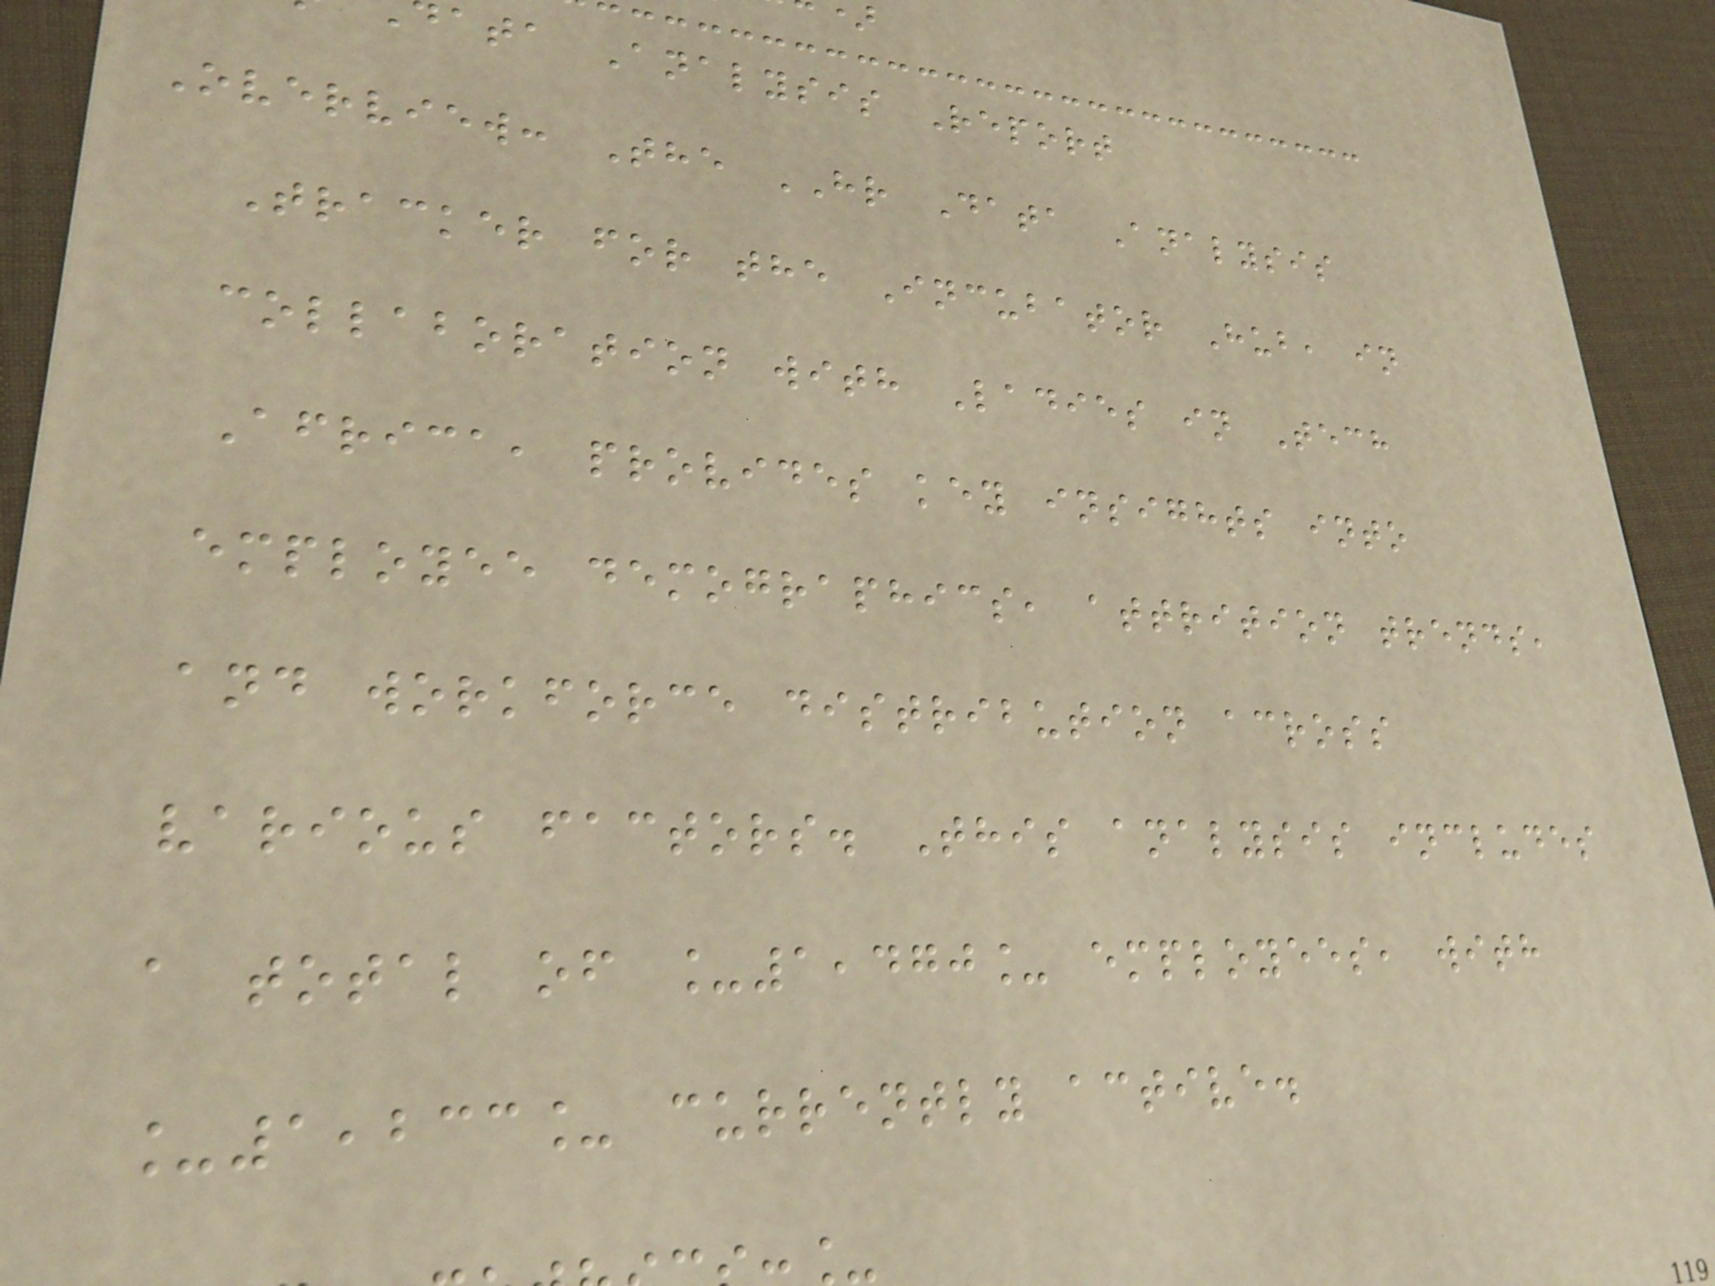ata Analysis Report
Overview: The HR Data Analysis
Tracker for the Incubator Hub, in
collaboration with Ladies in Tech
Africa, provides key insights into
employee demographics, attrition trends,
and workforce distribution across
various factors. This analysis includes
a total of _1,470_ employees, with
_1,233_ currently active.
